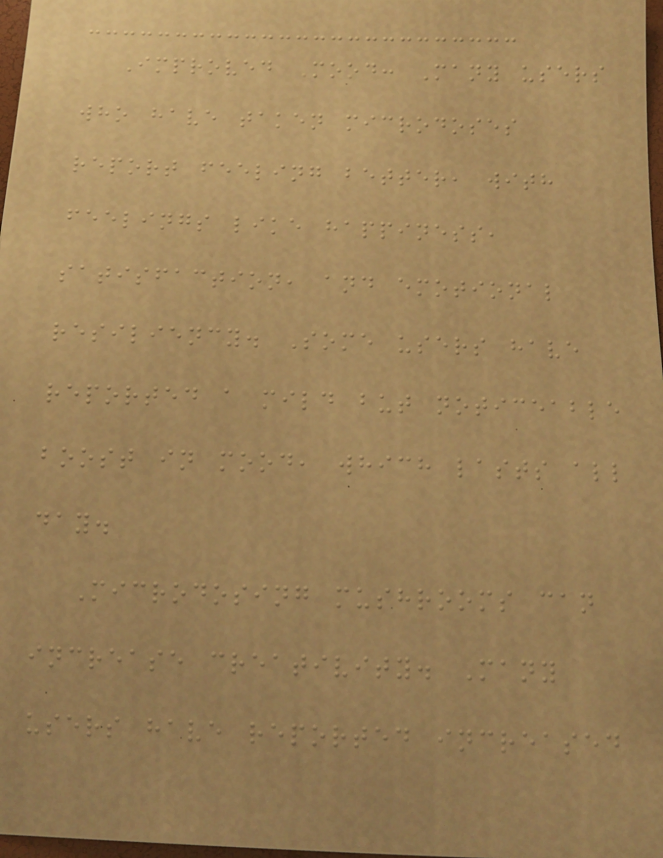Improved Mood: Many users
who have taken microdoses
report feeling better, with
feelings like happiness,
satisfaction, and emotional
resiliency. Some users have
reported a mild but noticeable
boost in mood, which lasts all
day.
Microdosing mushrooms can
increase creativity. Many
users have reported increased
